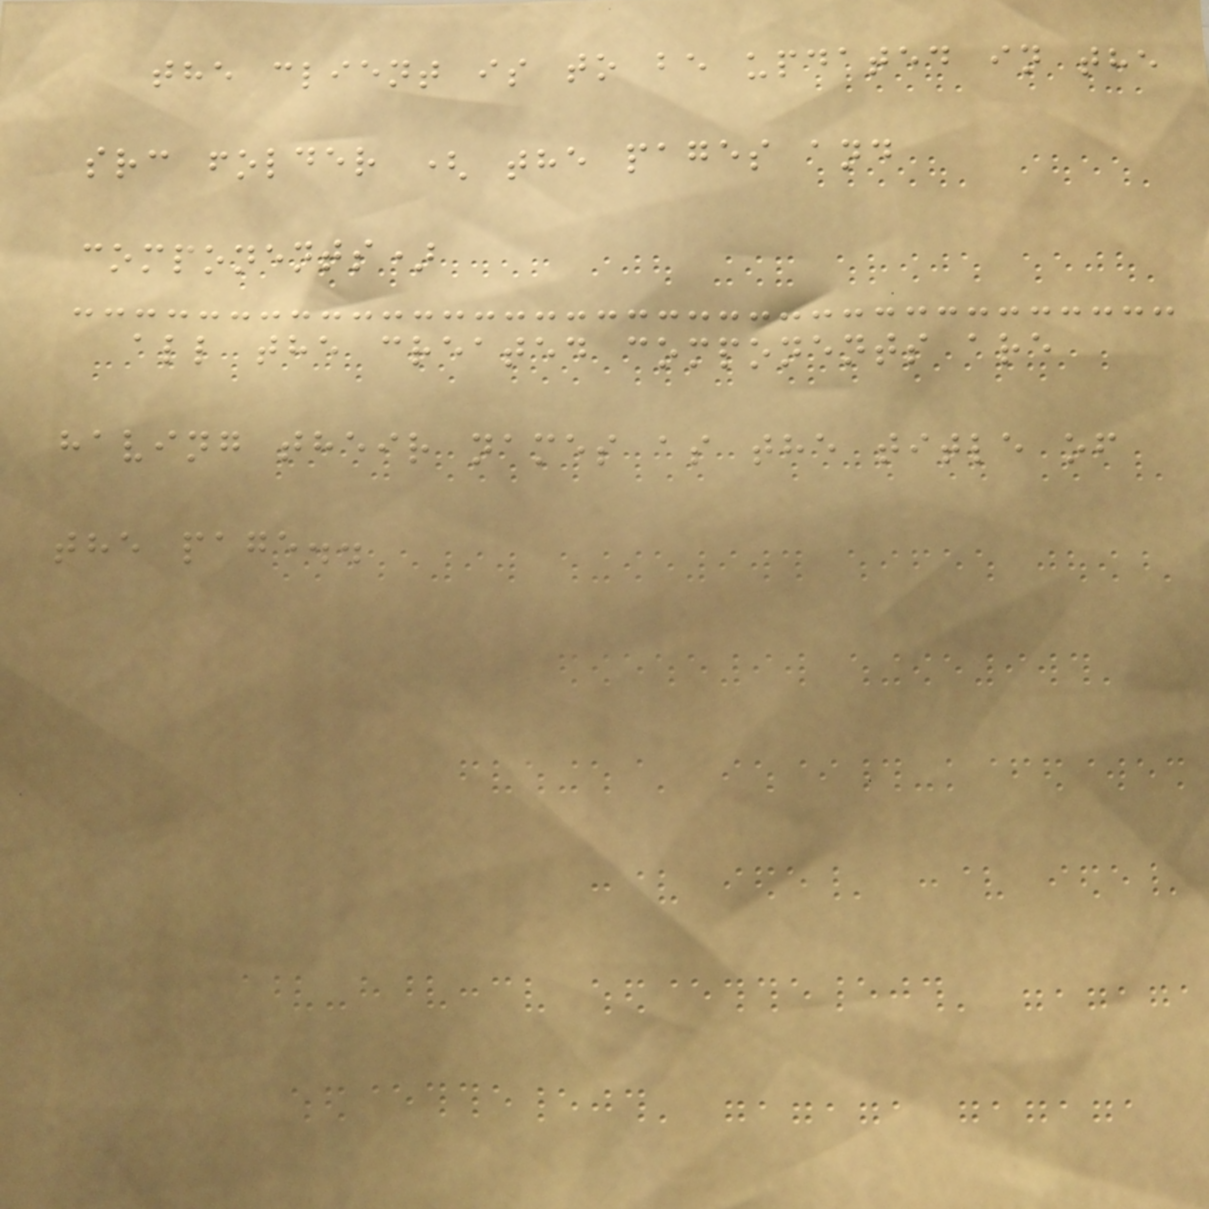the client is to be updated in the
src folder ( the pages and
components)
all the created components are
having their names as the title of
the page..
